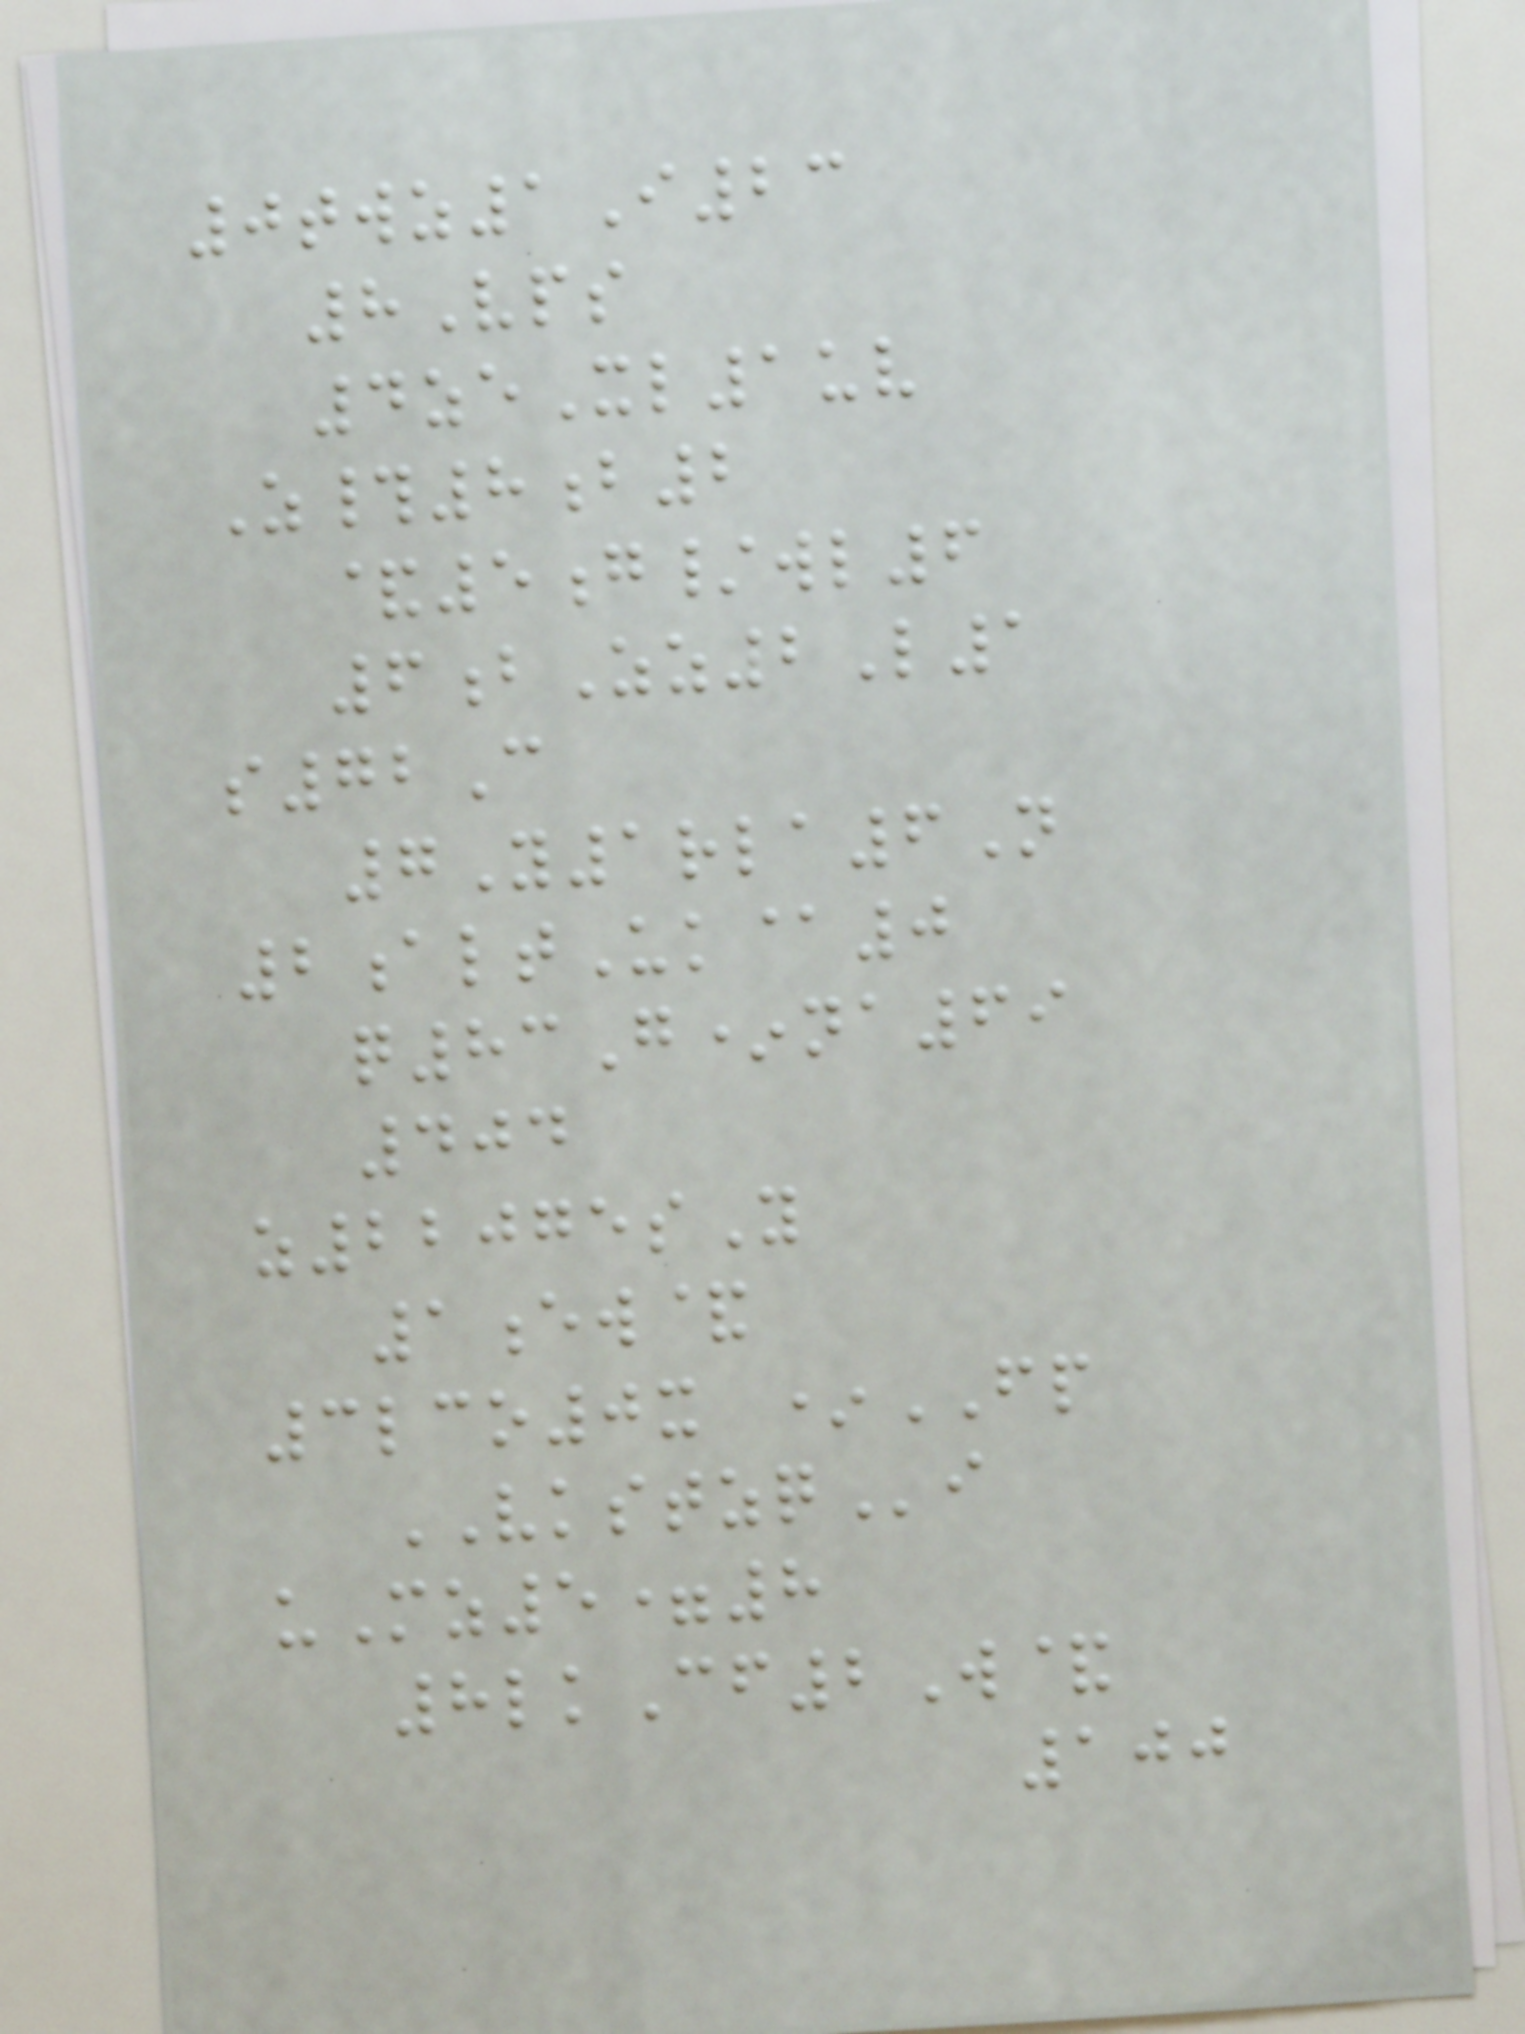0twz1I23
8Vps
4zeXl1uv
Z#8b2
&5g/wl6
6bZz2L1
s72C
7Y1rla6N
2altUk@0
q83G*na69
404
z22075sY
1ew&
3lco0x *FP
VKSTZQi
uMz5=8
8lkCf2W&
100
